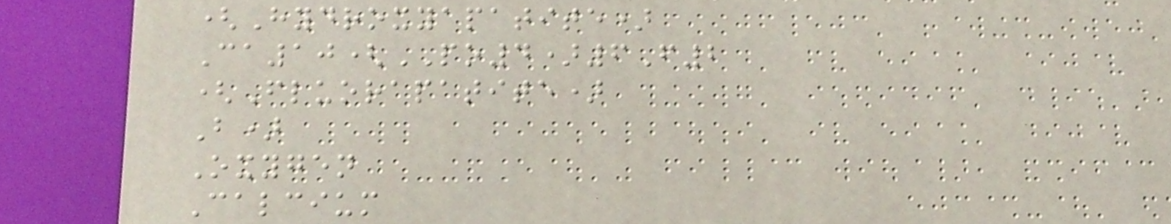(Hydroxyapatite)
Ca10(PO4)6F2
(Fluorapatite)
B)
Oxygen
Calcium
